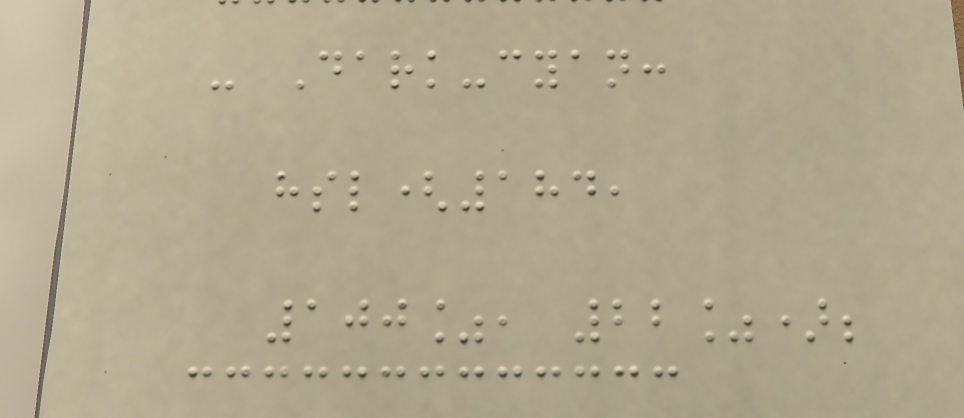- Dark-cyan:
hsl(184,
100%, 22%);
